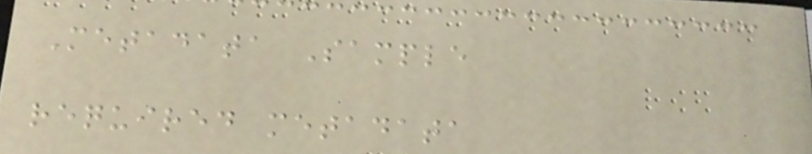Metadata Sample
required metadata
